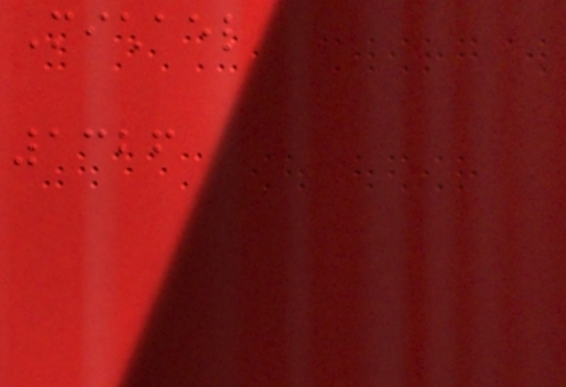Michael
1326
